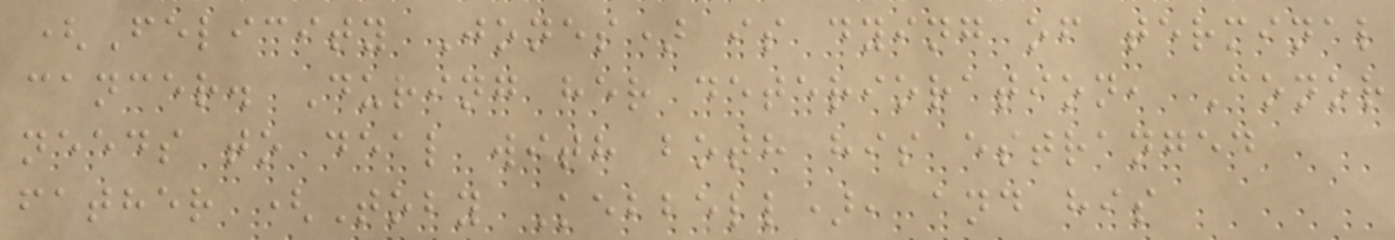(Felicity Jones) is dying of terminal
cancer. During her deterioration, Conor
needs to deal with both his estranged
father (Toby Kebbell), and his
